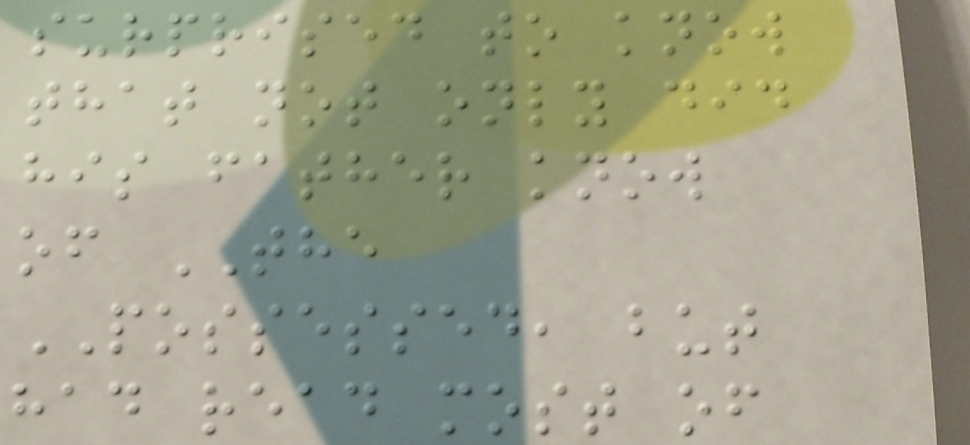surprised to know
that not only did
his father know
of THE
POSSESSED, but
had read most of
